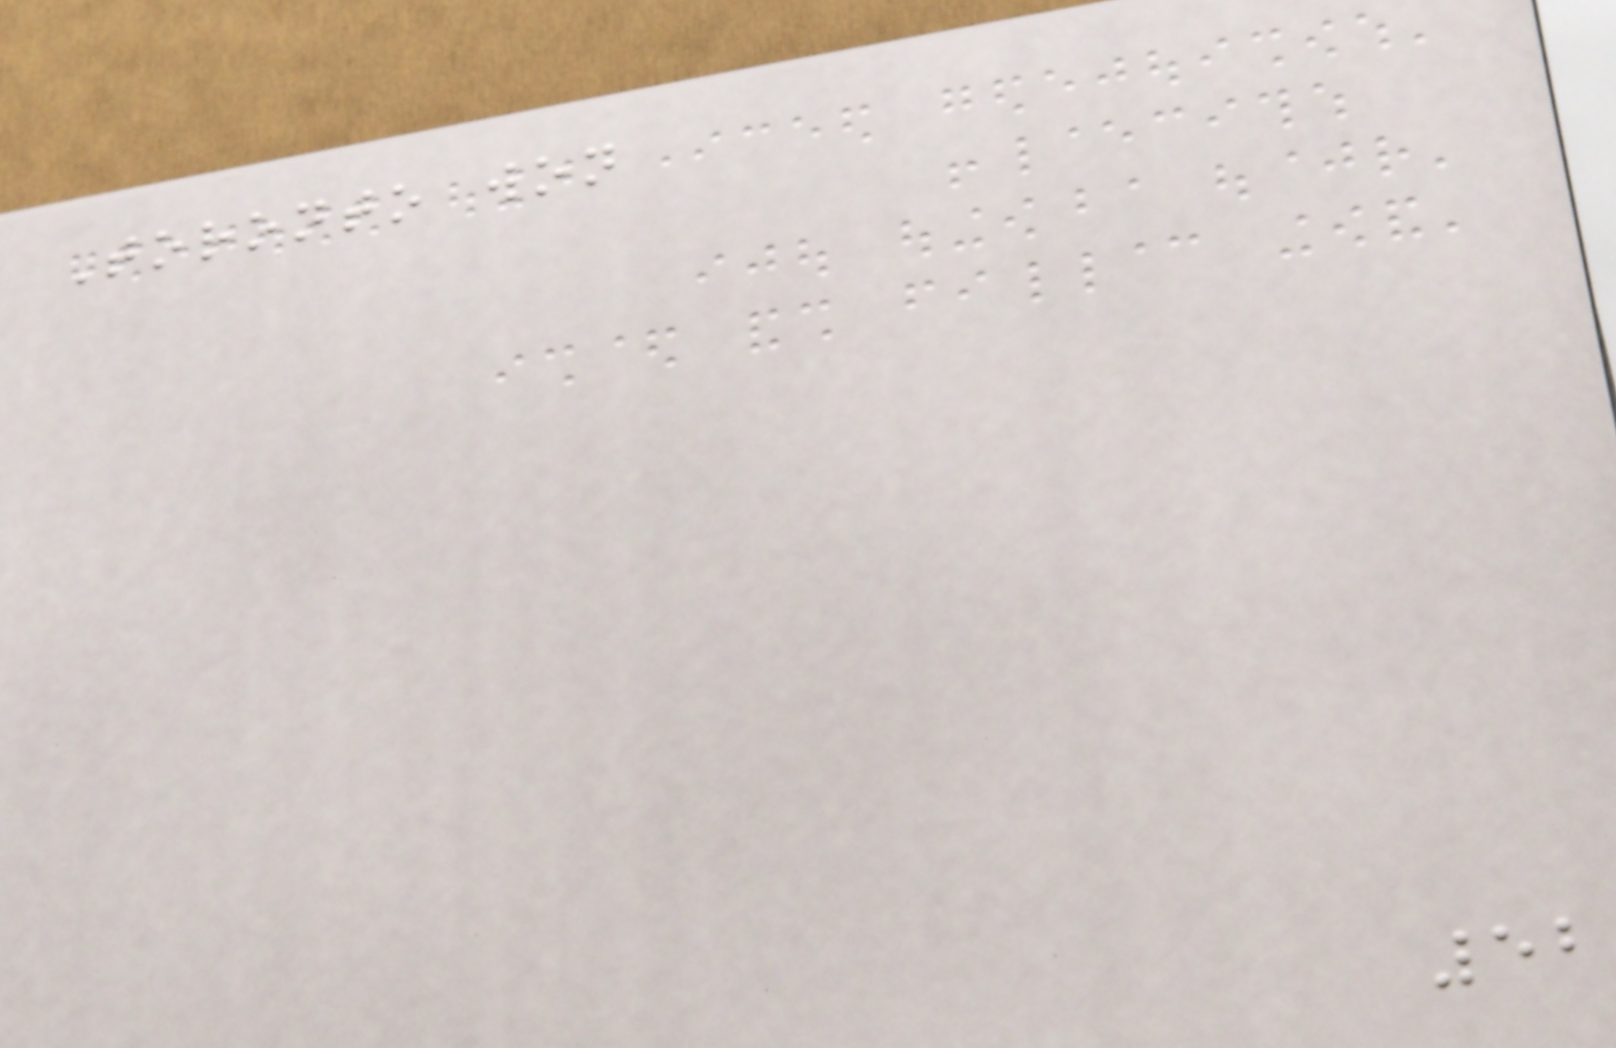Toronto won
52
